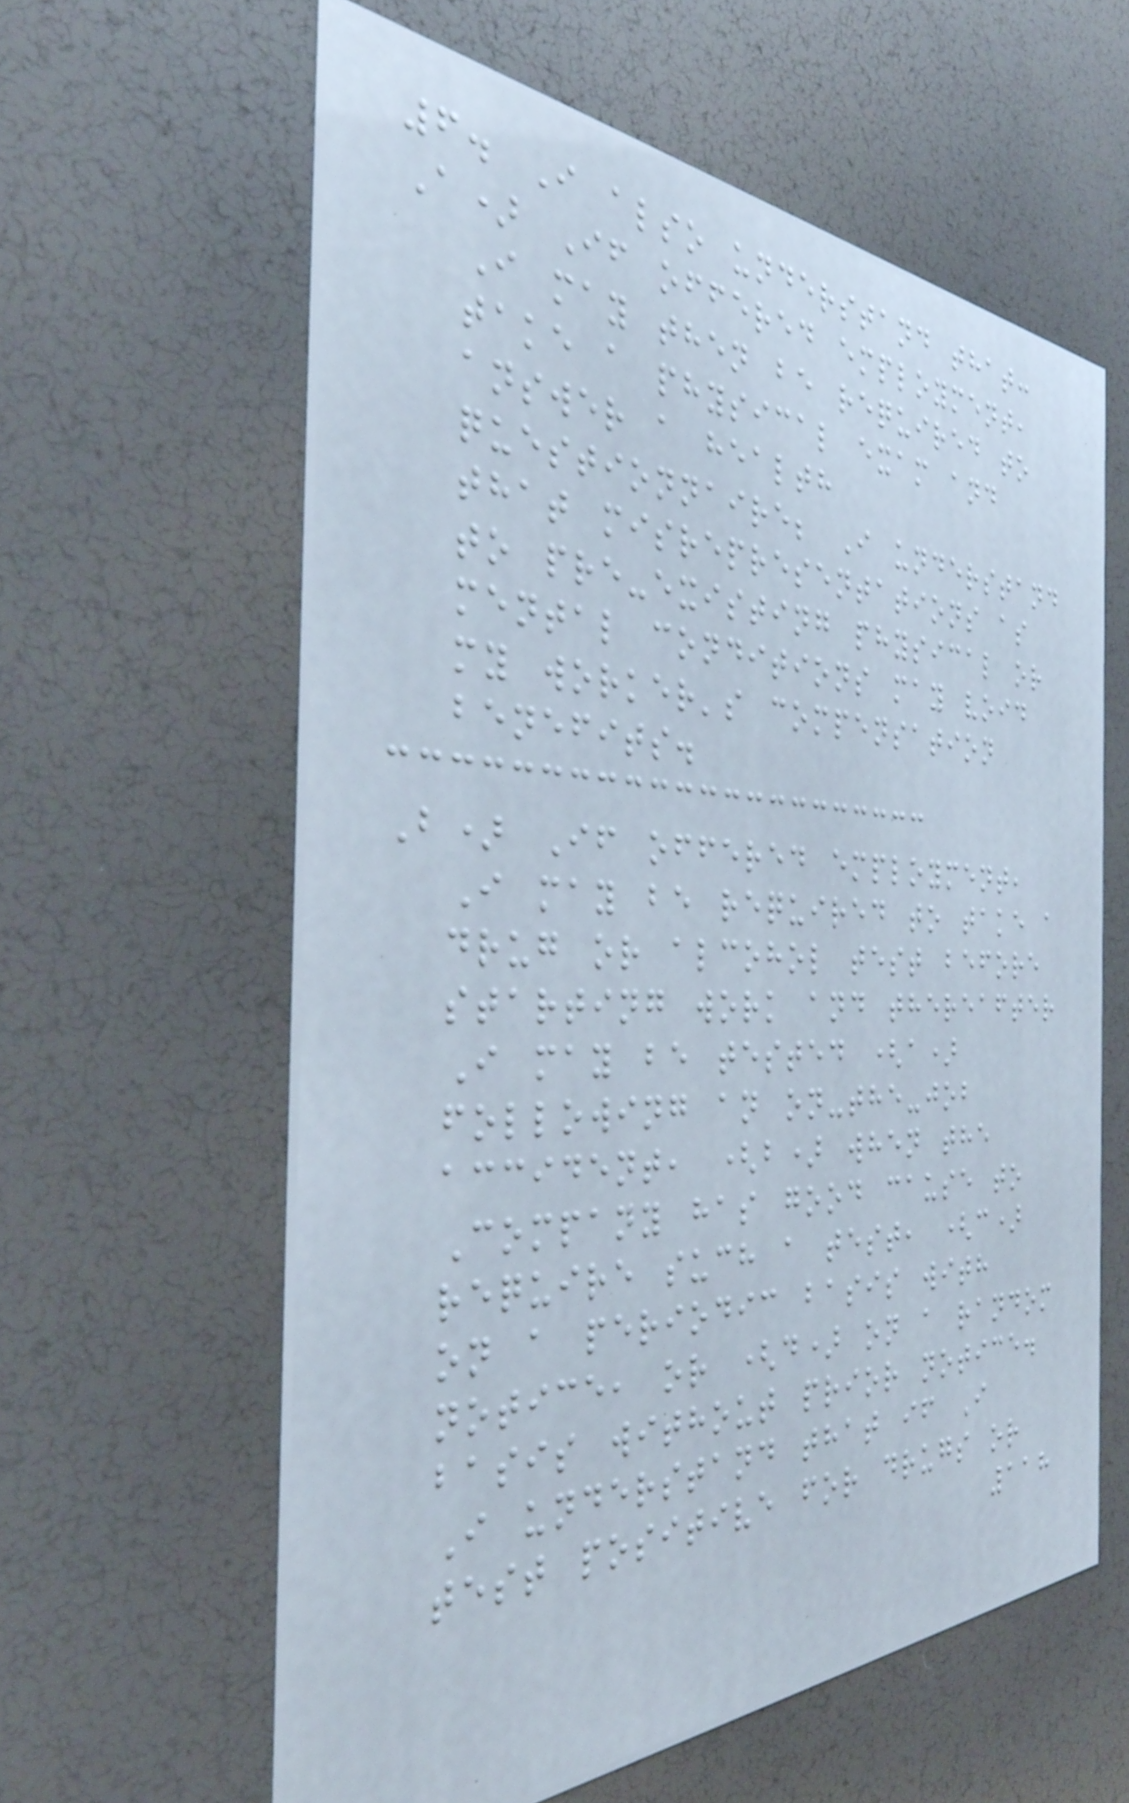6. I also understand that:
A) If offered employment,
I may then be required to
take a physical exam and
answer a health
questionnaire; I understand
that misrepresentations as
to pre-existing physical or
mental conditions may void
my worker's compensation
benefits.
B) If offered employment,
I may be required to take a
drug or alcohol test before
starting work and thereafter
I may be tested (a)
following an on-the-job
accident, (b) when the
Company has good cause to
require such a test, (c)
on a periodic basis with
notice, or (d) on a random
basis without prior notice.
I understand that if I
test positive for drugs or
118
